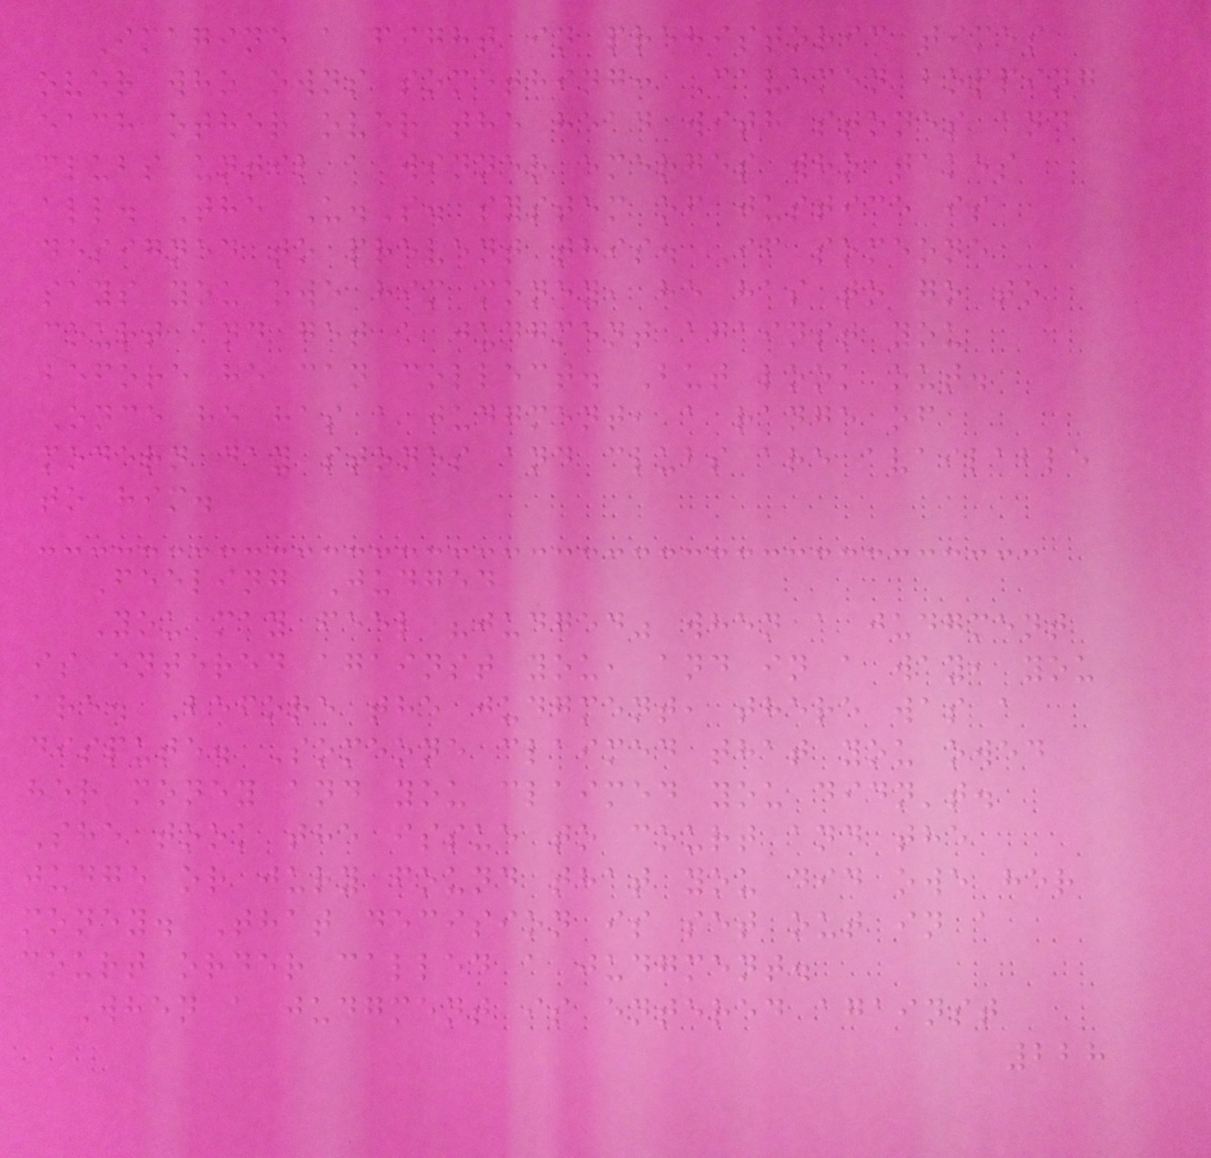Imagine a fight in prehistoric times
over who owns something: Cavemen bopping
each other over the head with stones and
clubs until a winner emerges who takes
all. The U.S. system of justice is
designed to prevent this. If someone
says you owe him money, he has to go to
court and get a judgment against you
before he can collect. But look out.
Once he has a judgment, a range of
modern day stones and clubs are available
to him.
Feeling Judged
You may feel "judged" when a judgment
is entered against you, and in a way, you
are. Before the judgment, there was a
dispute. Someone claimed that you owed
her money and you claimed you didn't.
She took the issue to court and the
judge or jury found that you did owe her
money. That decision is set out in a
court order called a judgment.
When a judgment is entered against
228
